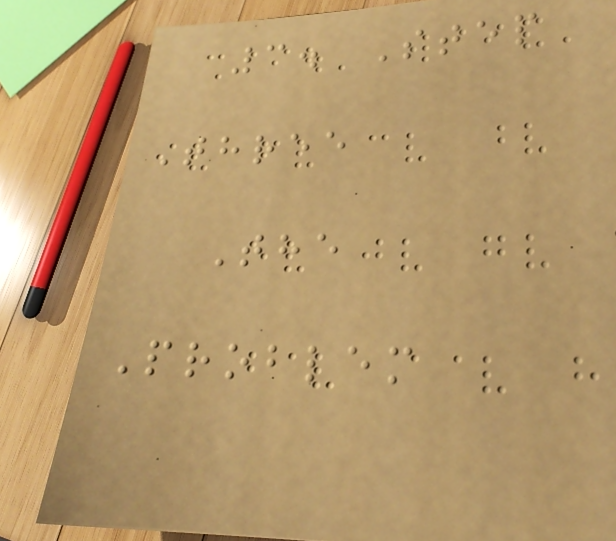3. Step
Three
The
Problem
